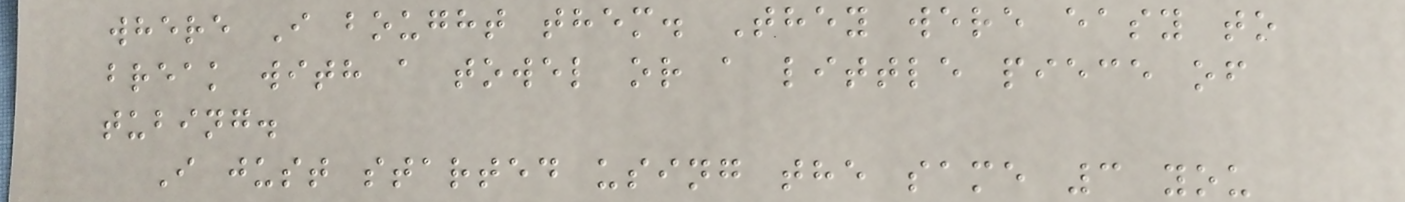where I bought them. They were easy to
break with a towel or a little piece of
tubing.
I just started using the same 3 you
